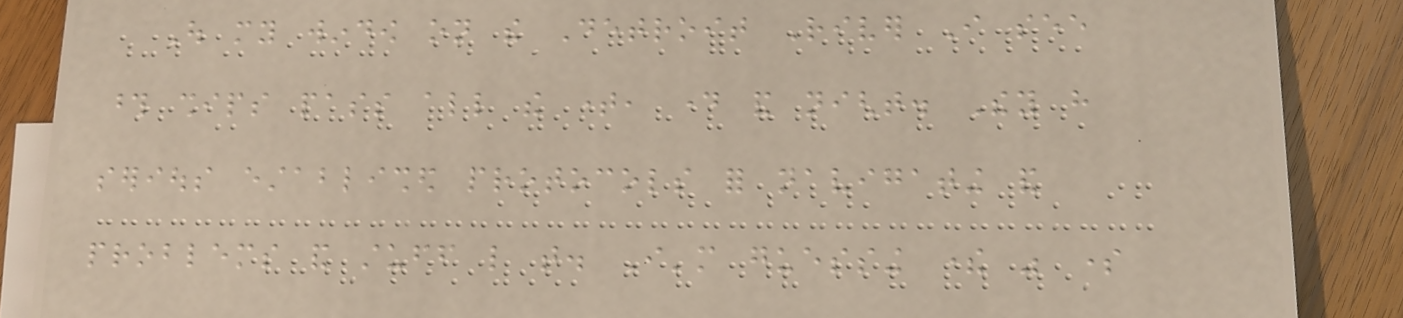Out my window on the Detroit River I see
those ships pass all the time, day and night. They have
serious established protocols for navigating and
problems and stuff like that. I'm guessing there was some
